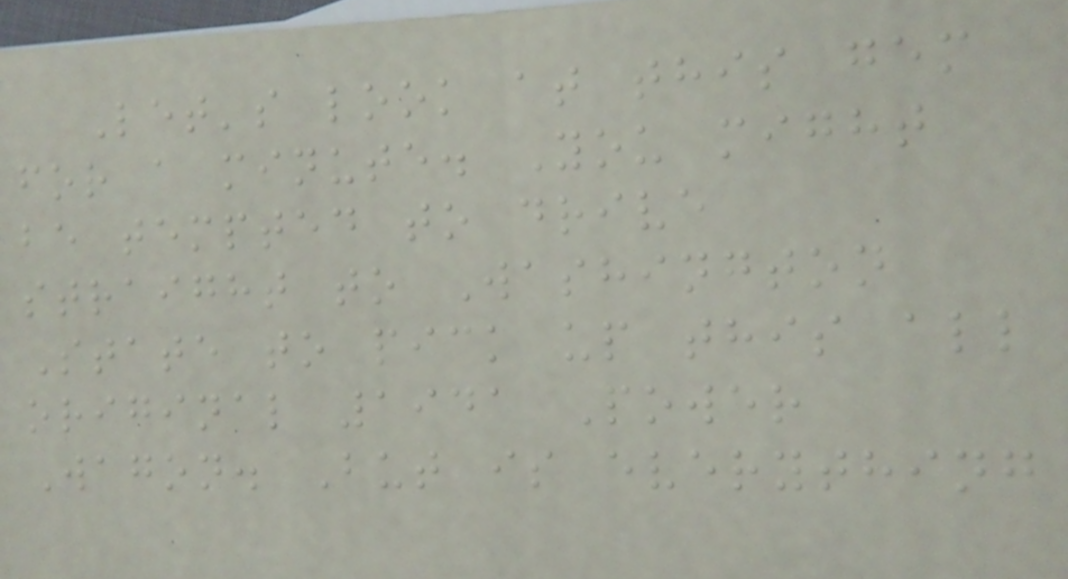Let's look at this gem
for a minute. You might
be tempted to drive
straight to Washington
State to pick up this all
original 1941 Power
Wagon. But is everything
